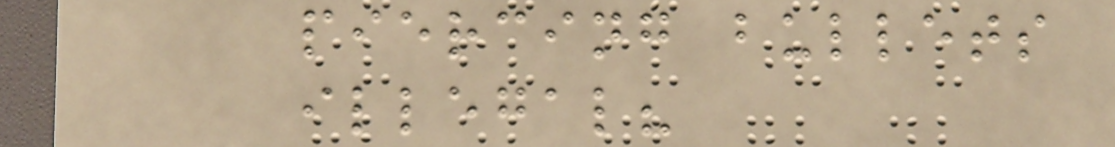piercing bullets
illegal?
